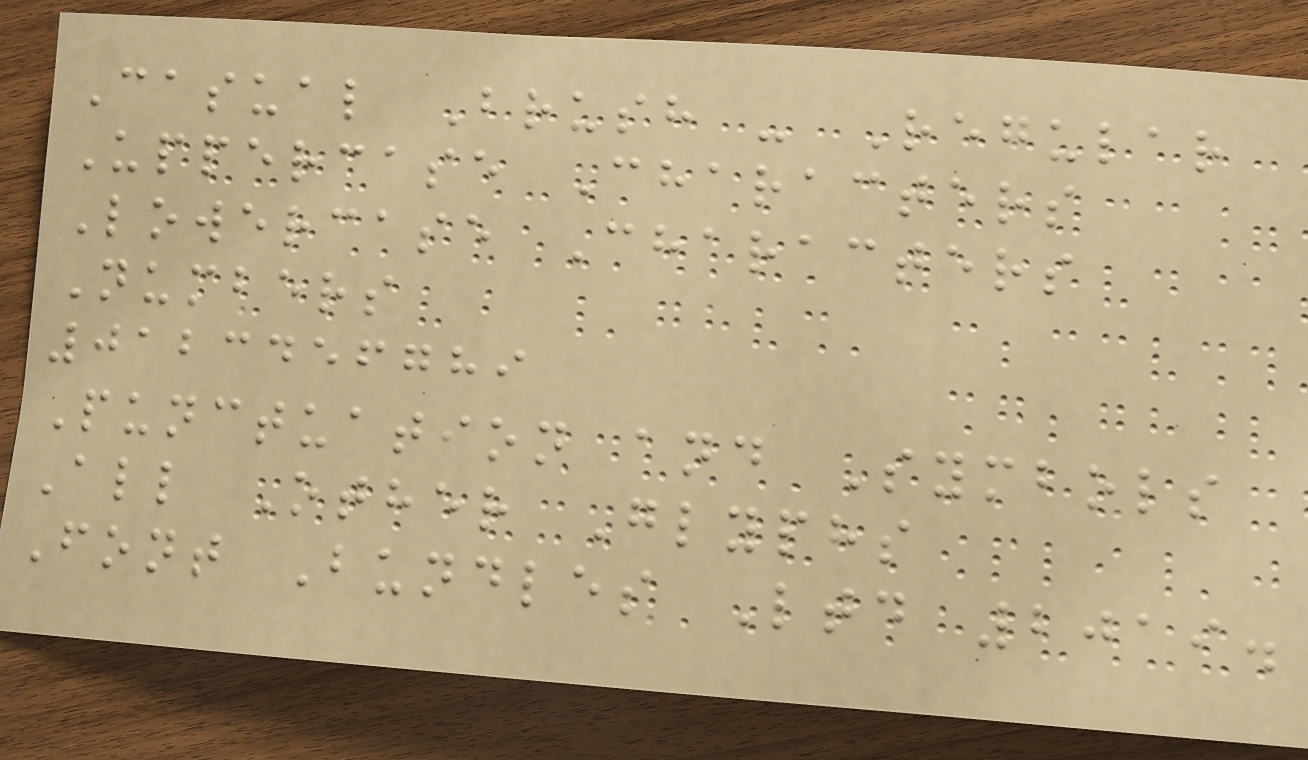Casual Brush - Regular
Uppercase Characters
Lowercase Characters
Numbers
0123456789
Punctuation and Symbols
All Other Glyphs
Font Bundles Ltd 2019.
